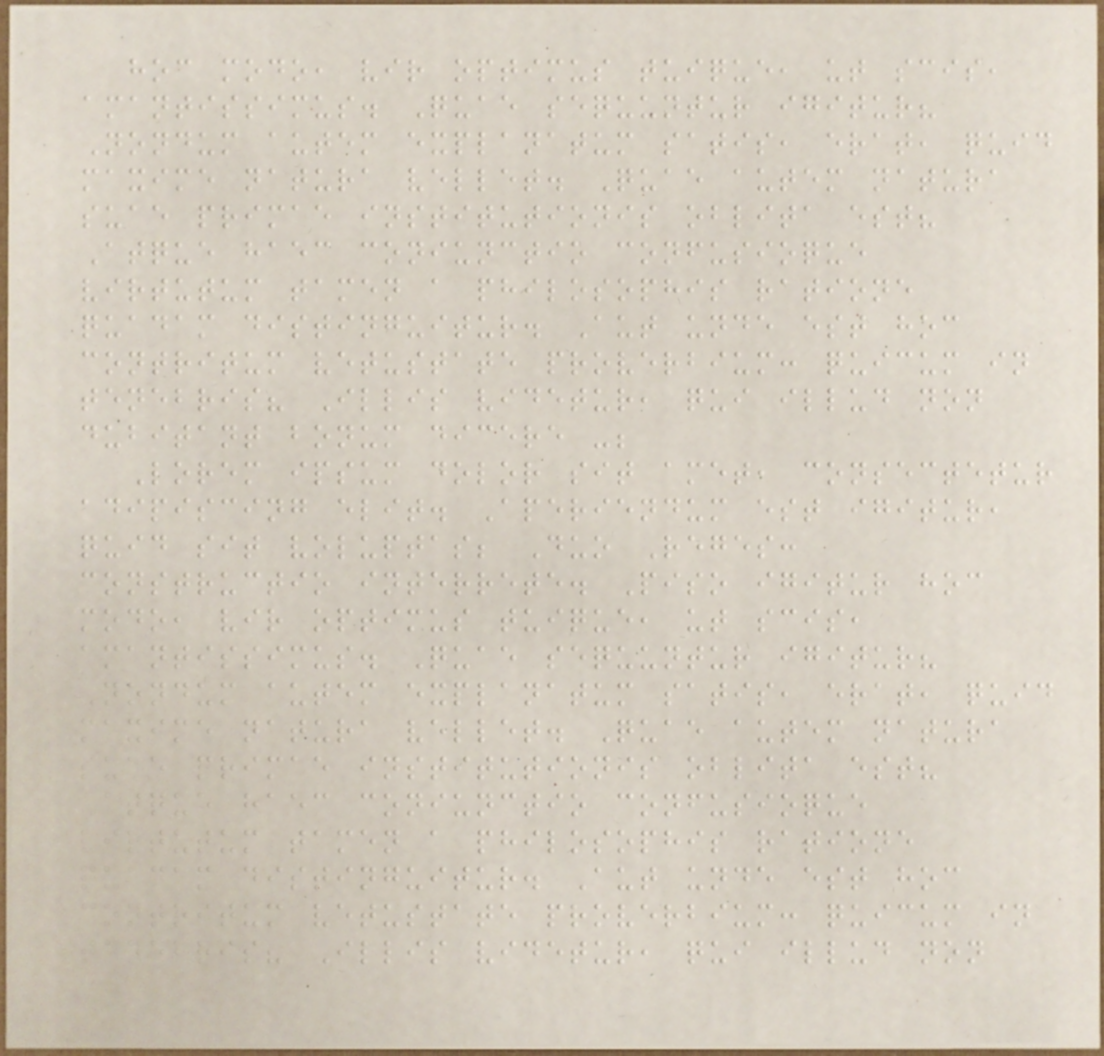hoc modo, vir optimus tuique, ut scis,
amantissimus. Quae sequuntur igitur?
Nondum autem explanatum satis, erat, quid
maxime natura vellet. Quae autem natura
suae primae institutionis oblita est?
Atque haec coniunctio confusioque
virtutum tamen a philosophis ratione
quadam distinguitur. Aut unde est hoc
contritum vetustate proverbium: quicum in
tenebris? Illis videtur, qui illud non
dubitant bonum dicere -;
Lorem ipsum dolor sit amet, consectetur
adipiscing elit. Aperiendum est igitur,
quid sit voluptas; Duo Reges:
constructio interrete. Piso igitur hoc
modo, vir optimus tuique, ut scis,
amantissimus. Quae sequuntur igitur?
Nondum autem explanatum satis, erat, quid
maxime natura vellet. Quae autem natura
suae primae institutionis oblita est?
Atque haec coniunctio confusioque
virtutum tamen a philosophis ratione
quadam distinguitur. Aut unde est hoc
contritum vetustate proverbium: quicum in
tenebris? Illis videtur, qui illud non
